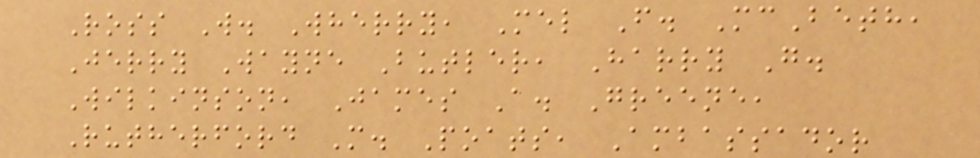Ross W. Wherry, Mel F. McBeth,
Jerry Wayne Butler, Harry G.
Wilkinson, James A. Greene,
Rutherford M. Poats, Ambassador
